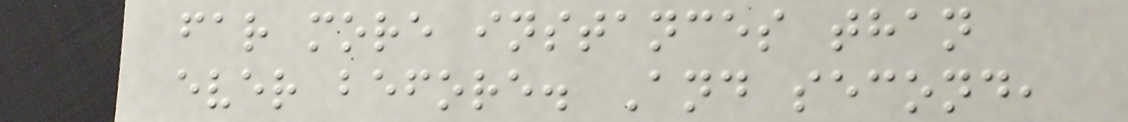far more instances than
ever before. And second,
